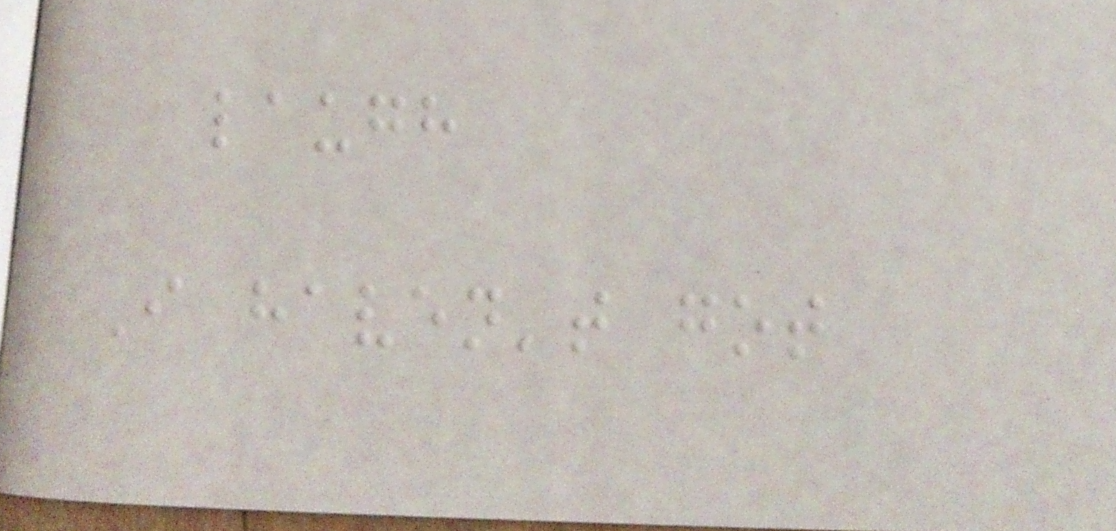laugh
I haven't got
